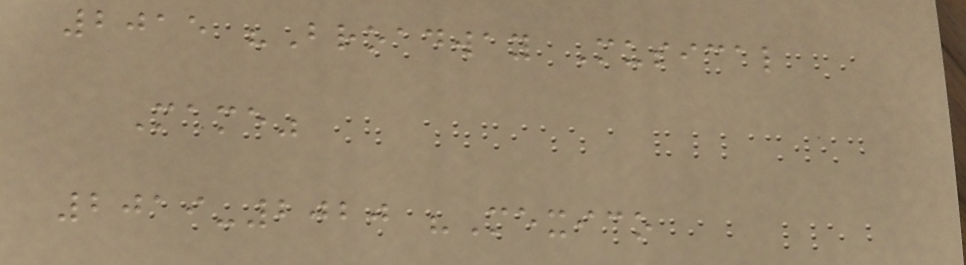2015 "Broadway Musical
Mame"
2019-2020 "Mexico
